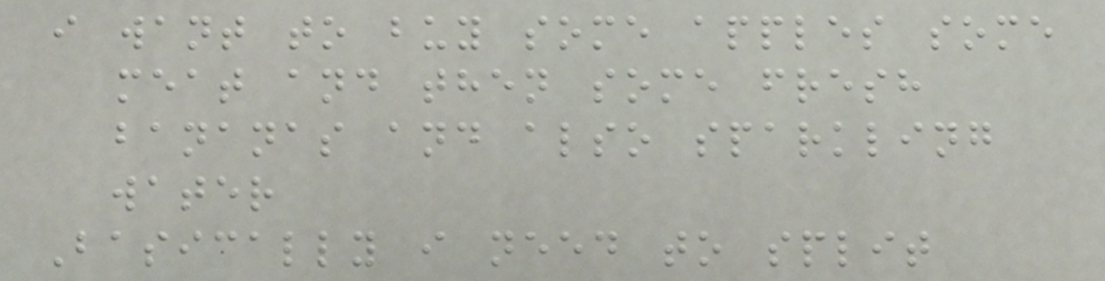i want to buy some apples some
meat and then some fresh
bananas and also sparkling
water
Basically i need to split
